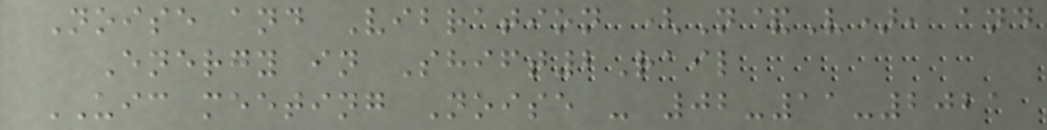Noise and Vibration (N&V), and
Energy in Shift2Rail
UIC meeting Noise - 02-11-2021
